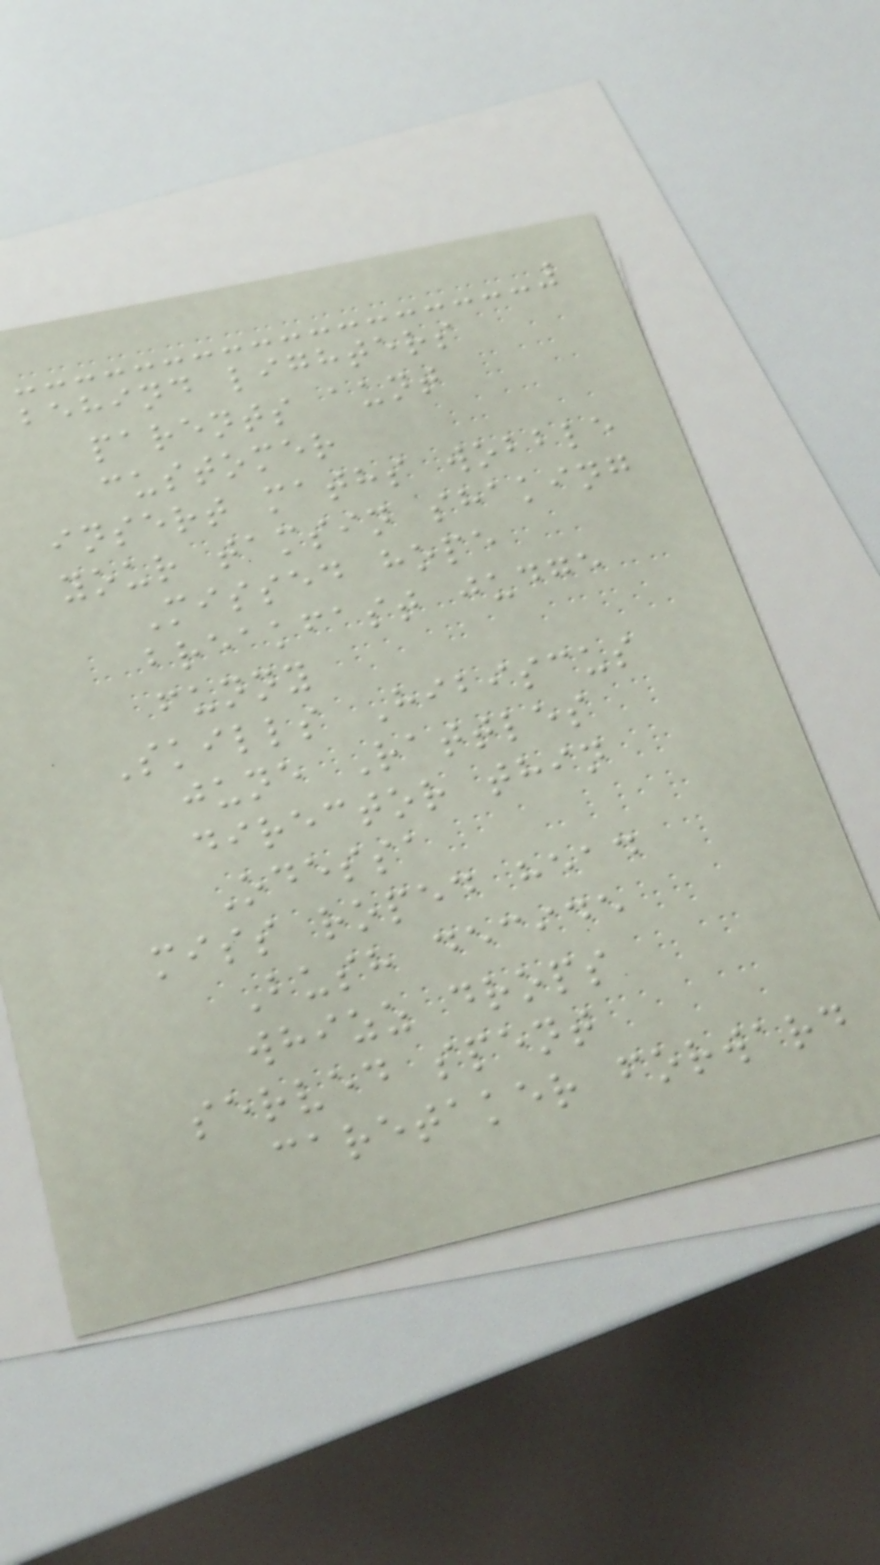behind lighters
parents aunt
customer
insert maths wobble
your tamsin shaking
Missed hope
breakfast judge
funny
Skills Hibiscus
june Rattles
director thin
Odessa
miss roped head
Bush decide
whizz drops
served spent
caretaker forward
